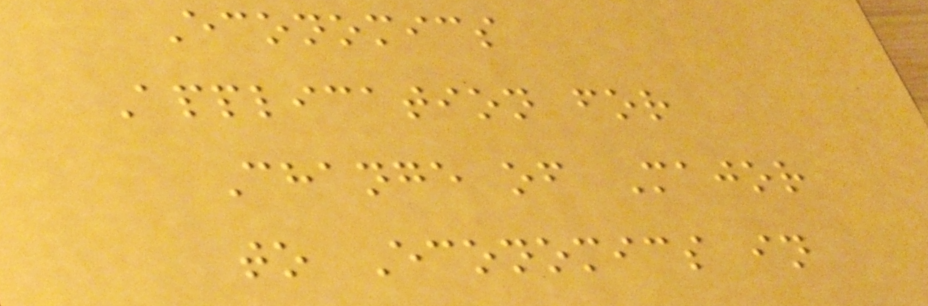Economics
Application for
Change of Major
to Economics in
